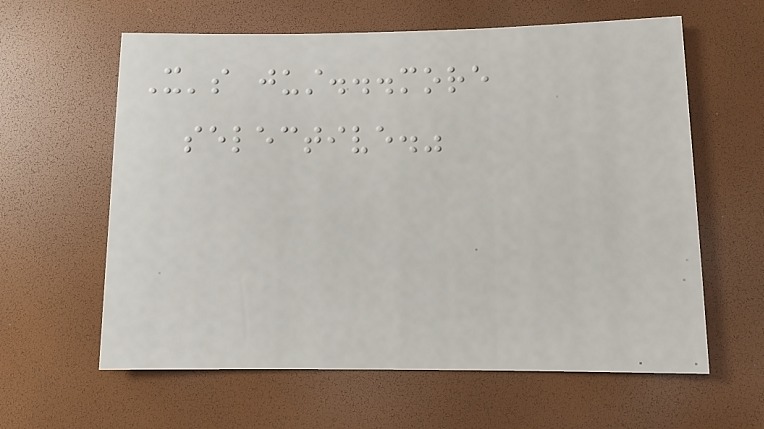It's just...more
selective."
